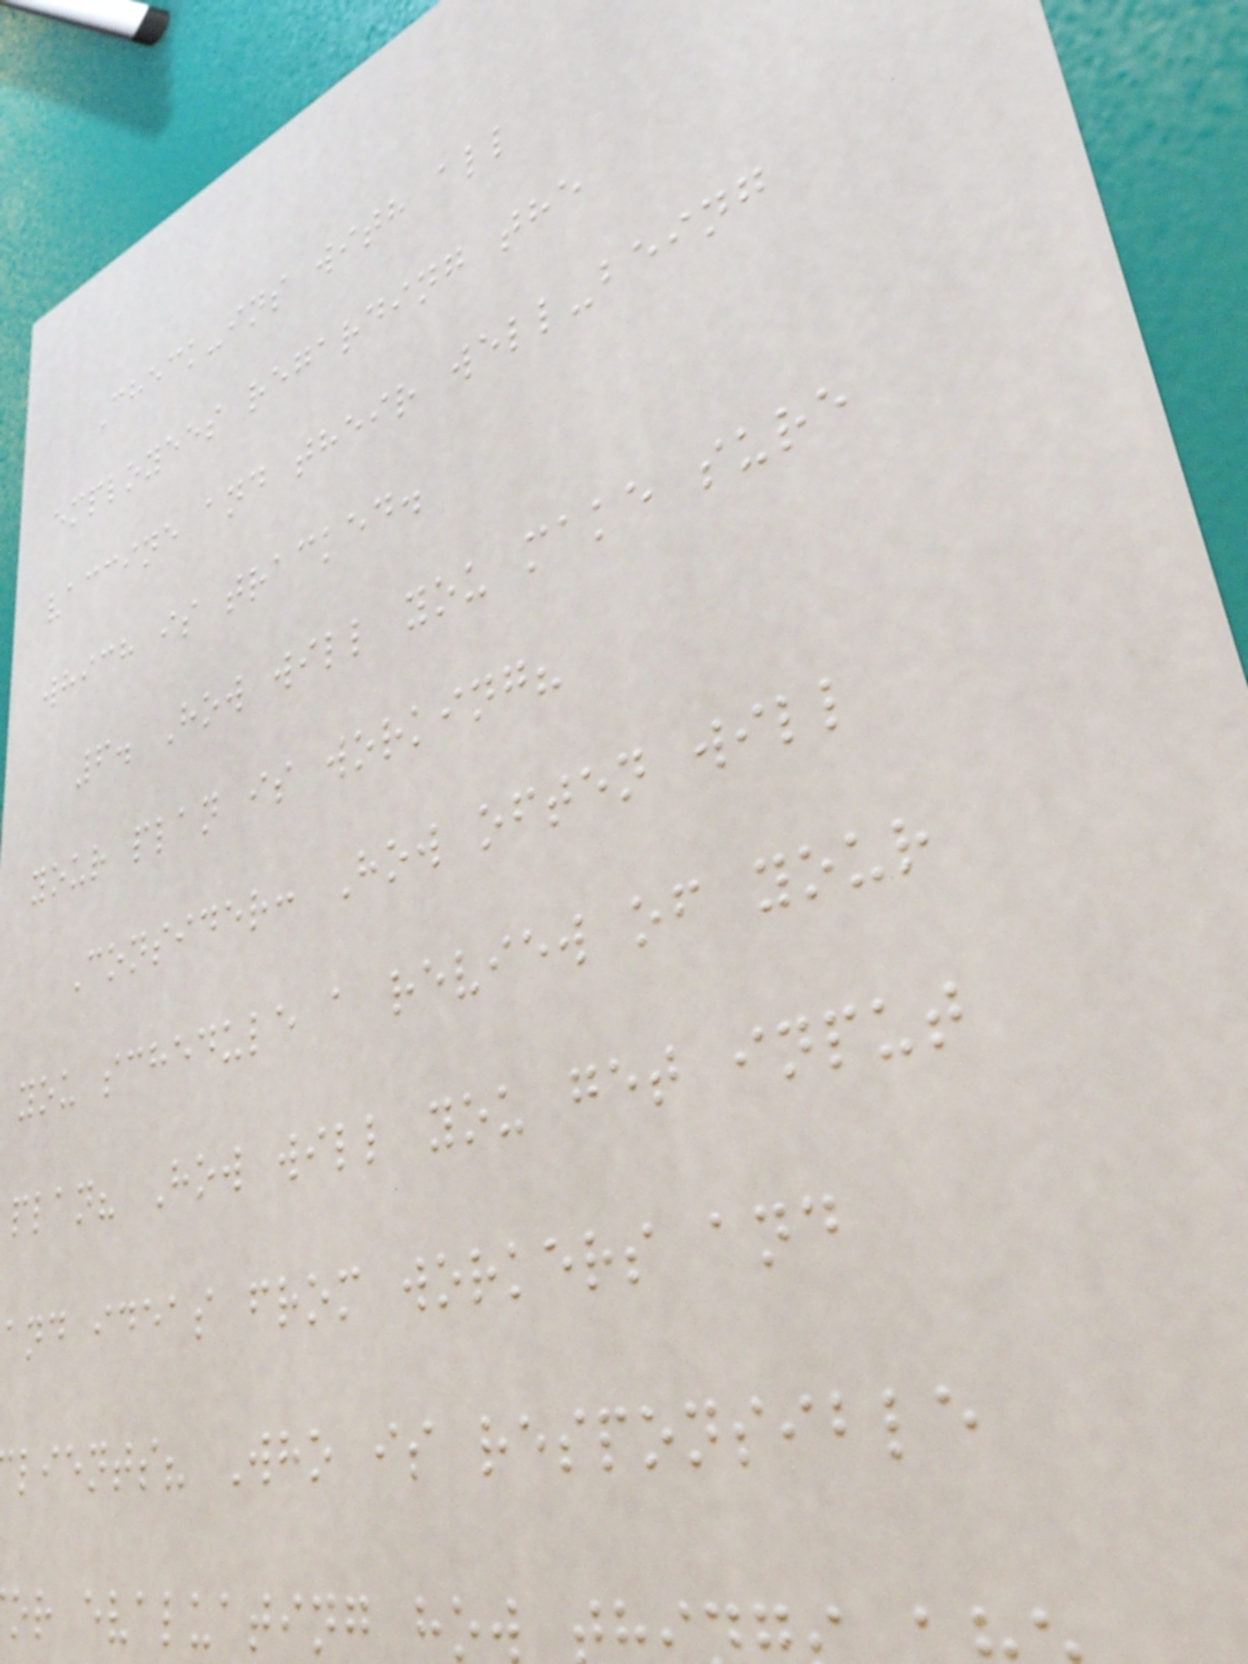Check-ins with all
employees regarding the
vaccine and their well-being
which is tracked.
6. How will you make sure
your plan is working?
Consider: How often will
you schedule a review of your
plan? How will you get input
and ideas from workers and
lients? Who is responsible
or evaluating how
